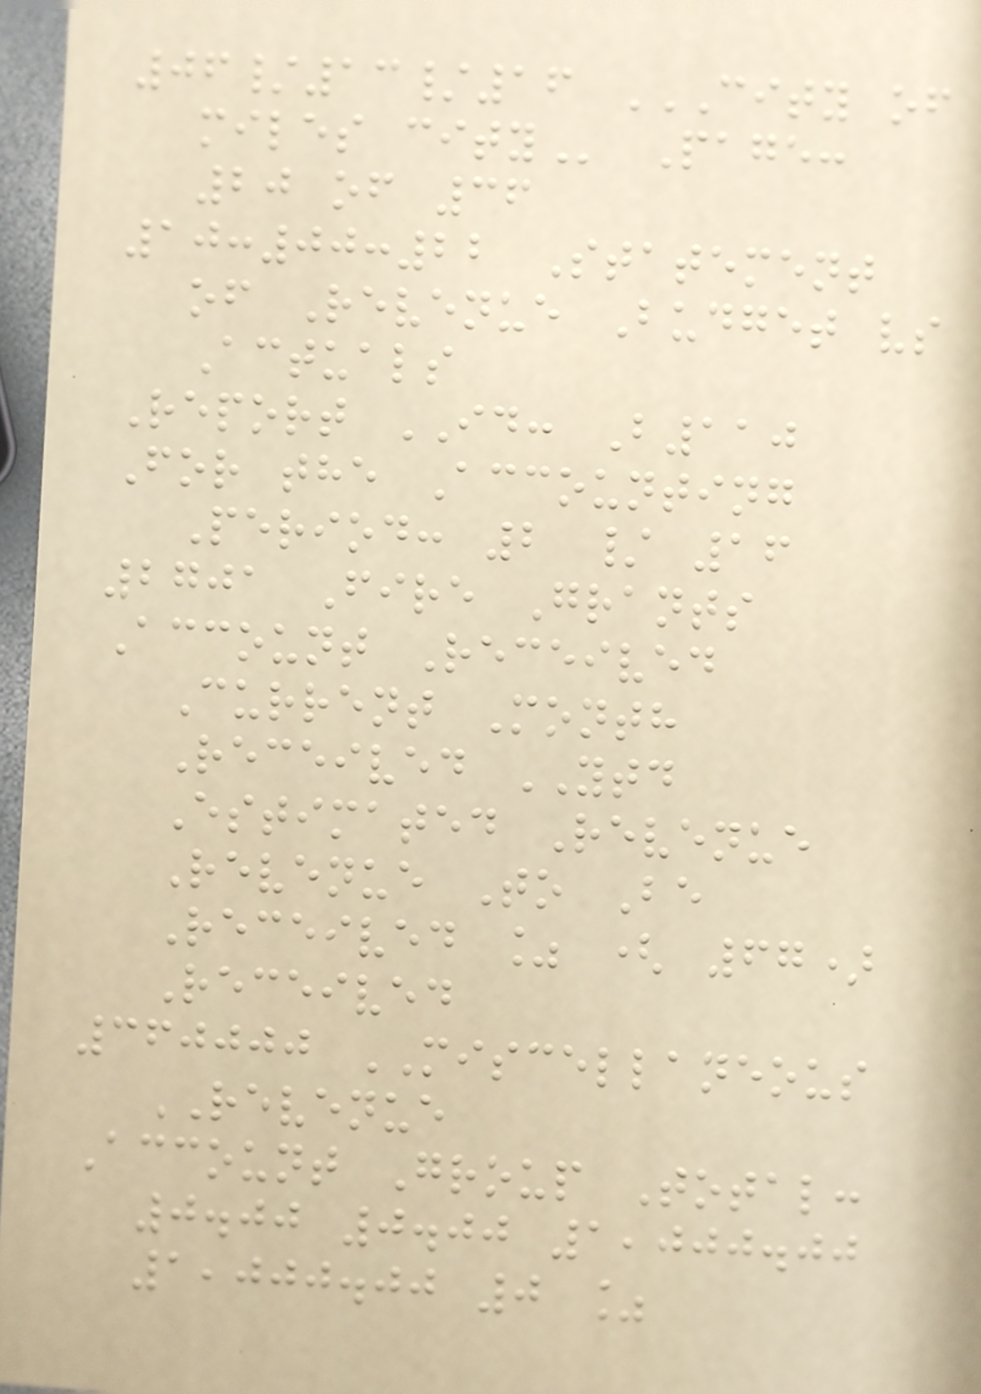06/13/16 CITY OF
MILES CITY Page:
20 of 36
10:00:22 Statement
of Revenue Budget vs
Actuals
Report ID: B110
For the Accounting
Period: 2 / 16
2701 Fire Grants
Account Received
Current Month
Received YTD
Estimated Revenue
Revenue To Be
Received % ( 67)
Received
360000 MISCELLANEOUS
REVENUE
Account Group Total:
0.00 0.00 1,000.00
1,000.00 0 %
